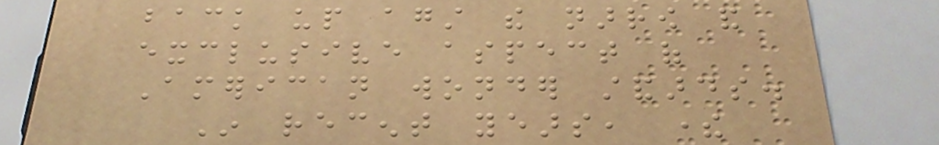back up against the narrow and
exclusive aspect of
American wonder standards.
In recent years, there
